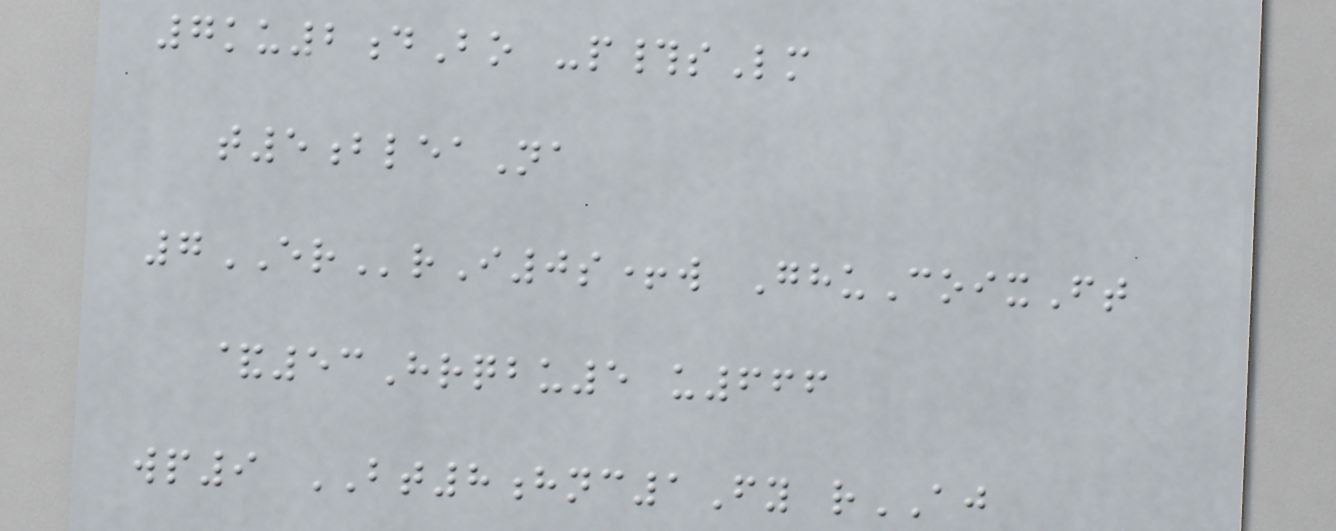7ku2dBo -p#sLm
t5bleaNa
7ERrI0s+w GhuCoixFt
&53Hrqbu5 u666
wp9 BT8hnc1Fy rAJ
